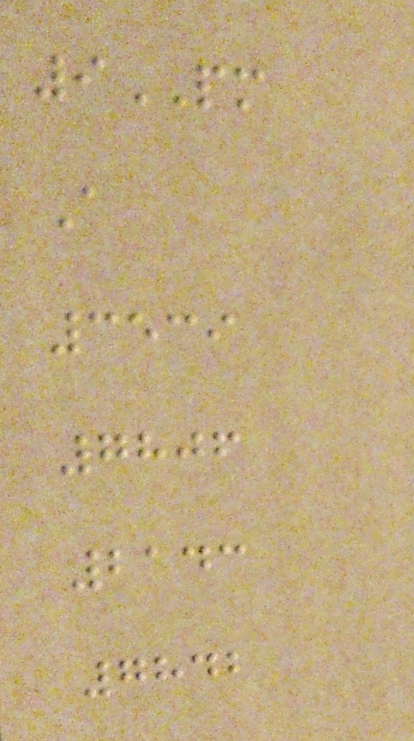9PM
A
3539
7806
2143
7842
